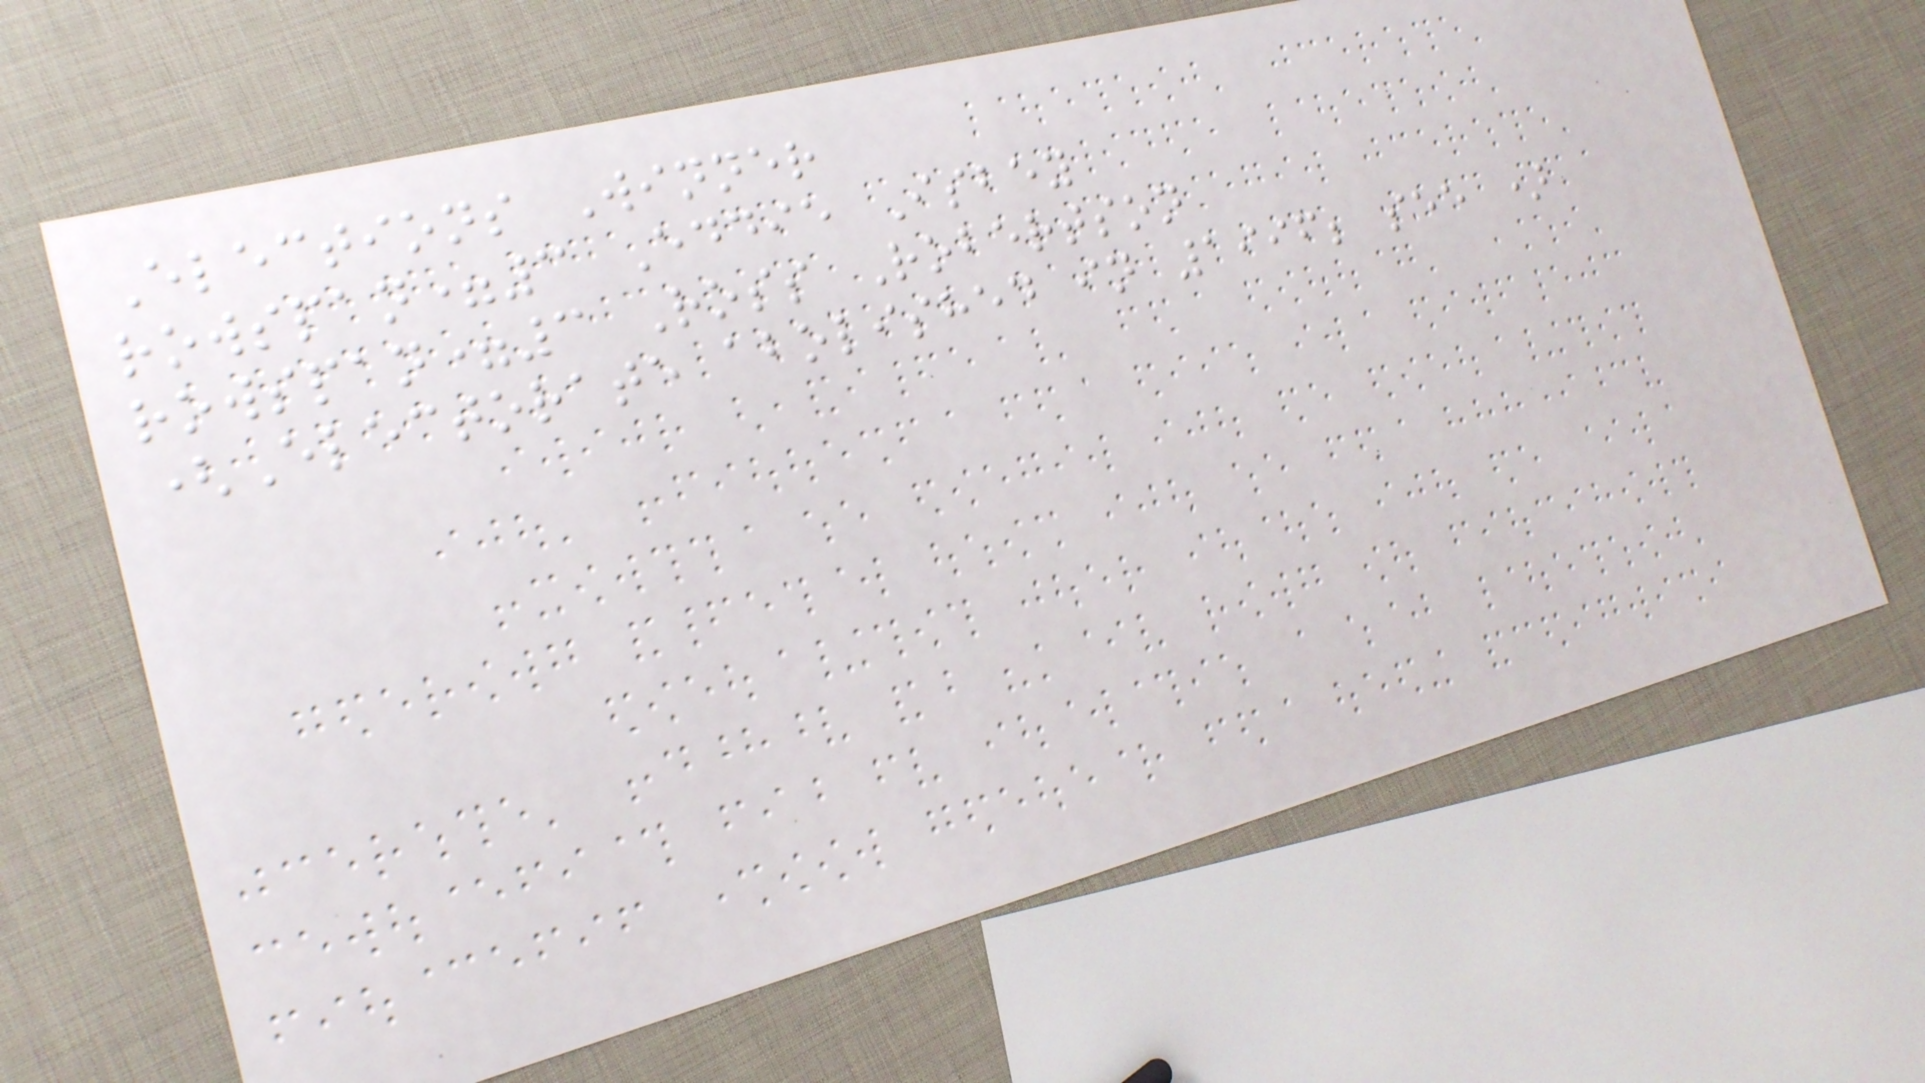Elections Winner
rowspan=3 Eddie Isbey
rowspan=3 Ross Robertson
(Electorate abolished in 1996; see )
